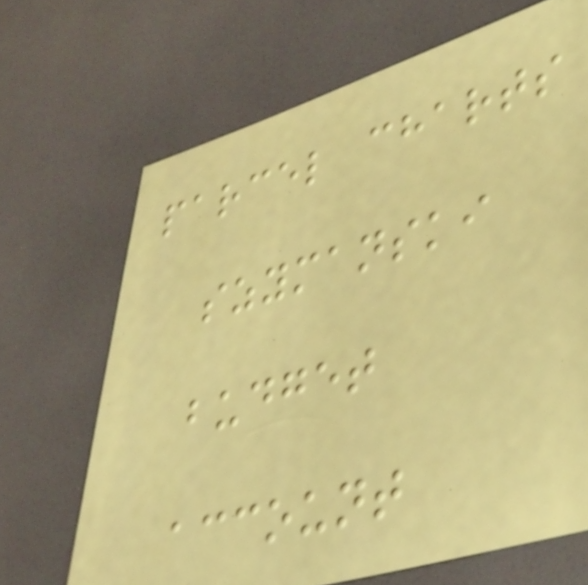parcel charts
szymanski
budget
account
